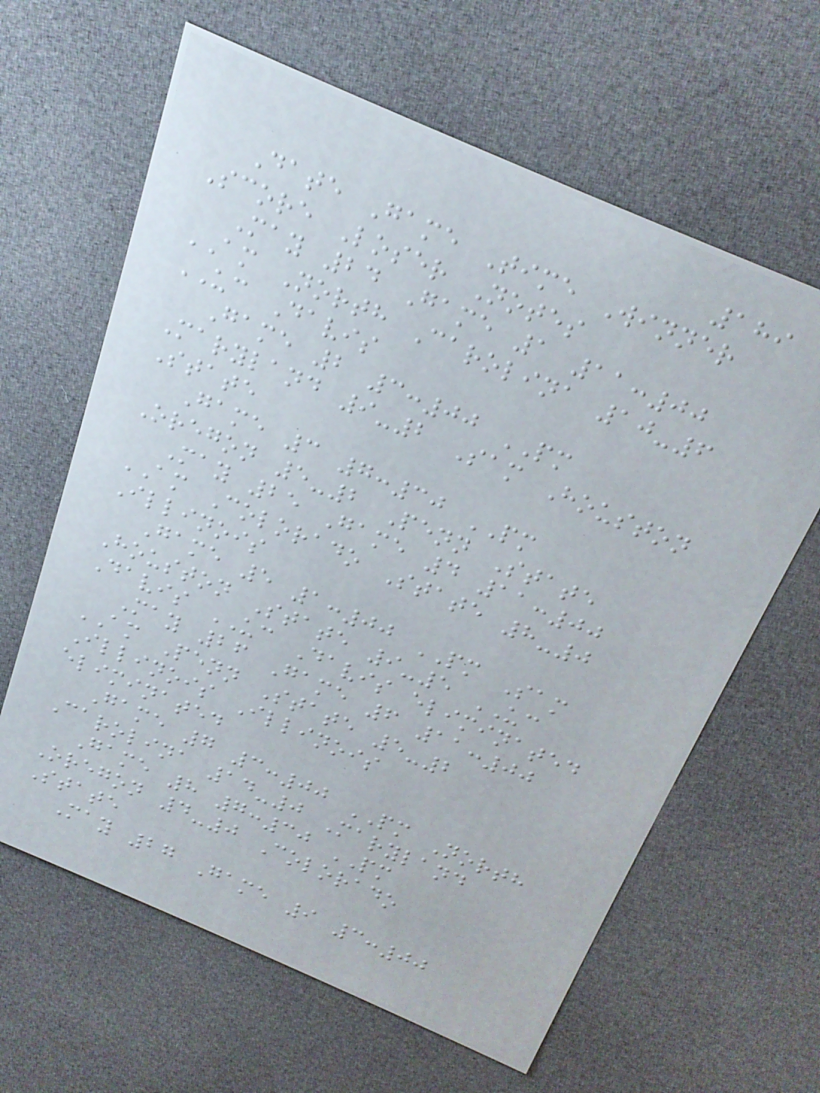189
Date Game Time Winner
Score Loser Notes
May 24 Game 1 11:00
AM North Carolina 10-6
UC Davis
Game 2 3:00 PM
Maryland 9-2 Sam Houston
State
Game 3 7:30 PM
Oregon 5-2 Penn State
May 25 Game 4 11:00
AM Colorado State 8-0
Illinois
Game 5 1:00 PM Sam
Houston State 9-5 UC
Davis UC Davis eliminated
May 26 Game 6 11:00
AM Penn State 5-2
Illinois Illinois
eliminated
Game 7 3:00 PM North
Carolina 14-0 Maryland
Game 8 7:30 PM
Oregon 4-0 Colorado
State
May 27 Game 9 3:00
